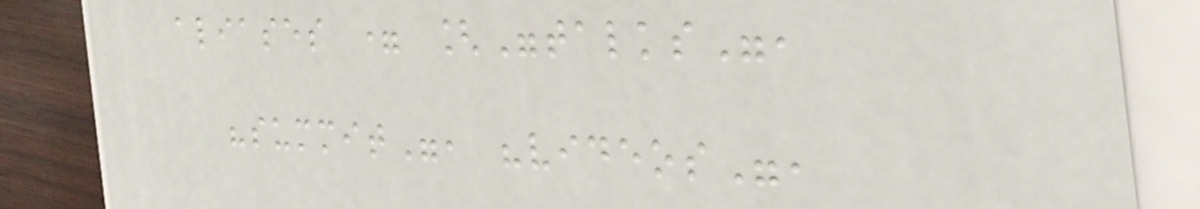aliases = ["talks",
"summit", "videos",
